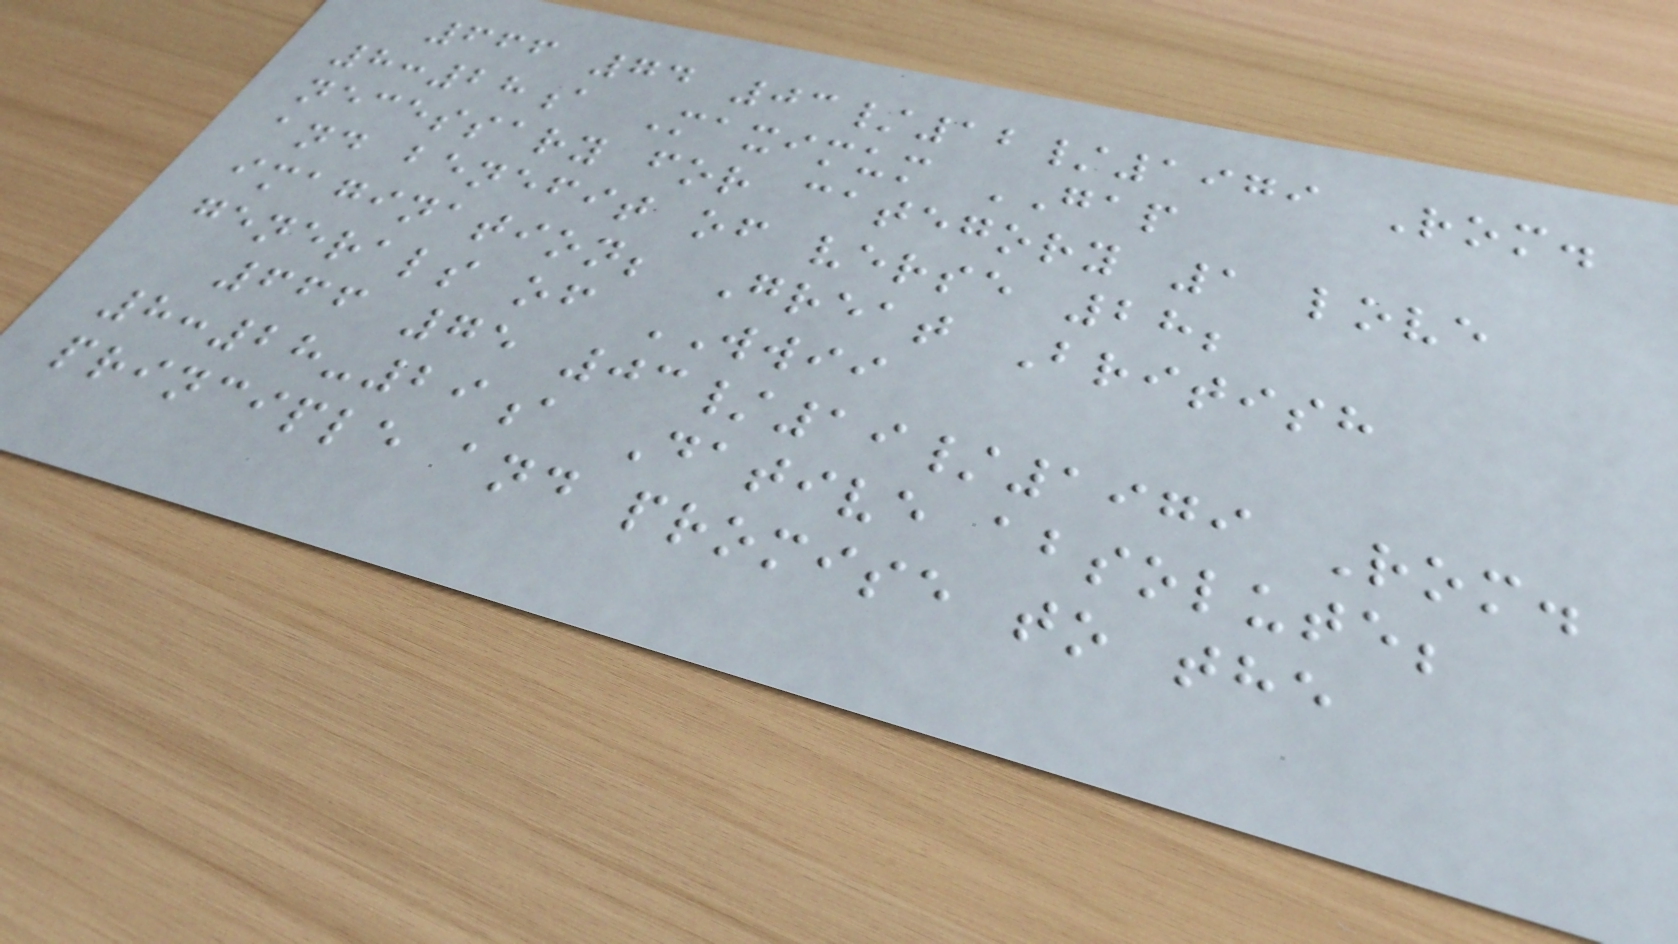666 74 03/12/1979 Rom.
8:28a Maximum GAP
necessary for category 1 love
and benefit of verse 28;
imagination; Great British
generals of WWII
666 75 03/19/1979 Rom.
8:28-29a Dative absolute;
principle and promise to the
